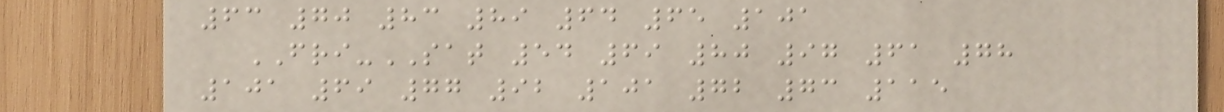63 70 83 89 64 65 101
FRI-SAT 54 69 80 97 61 78
101 69 77 92 101 72 73 115
